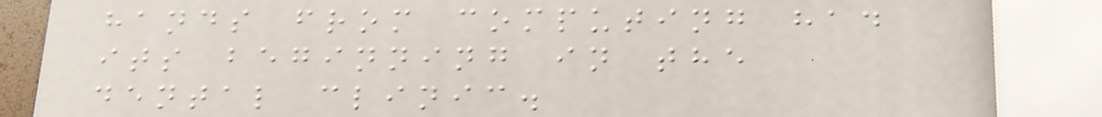hands from computing had
its beginning in the
dental clinic.
